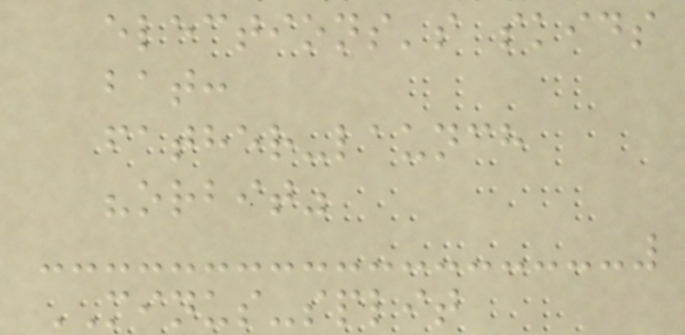elections's skids
bat:
father-launch
"orbit"
MINUS-split
